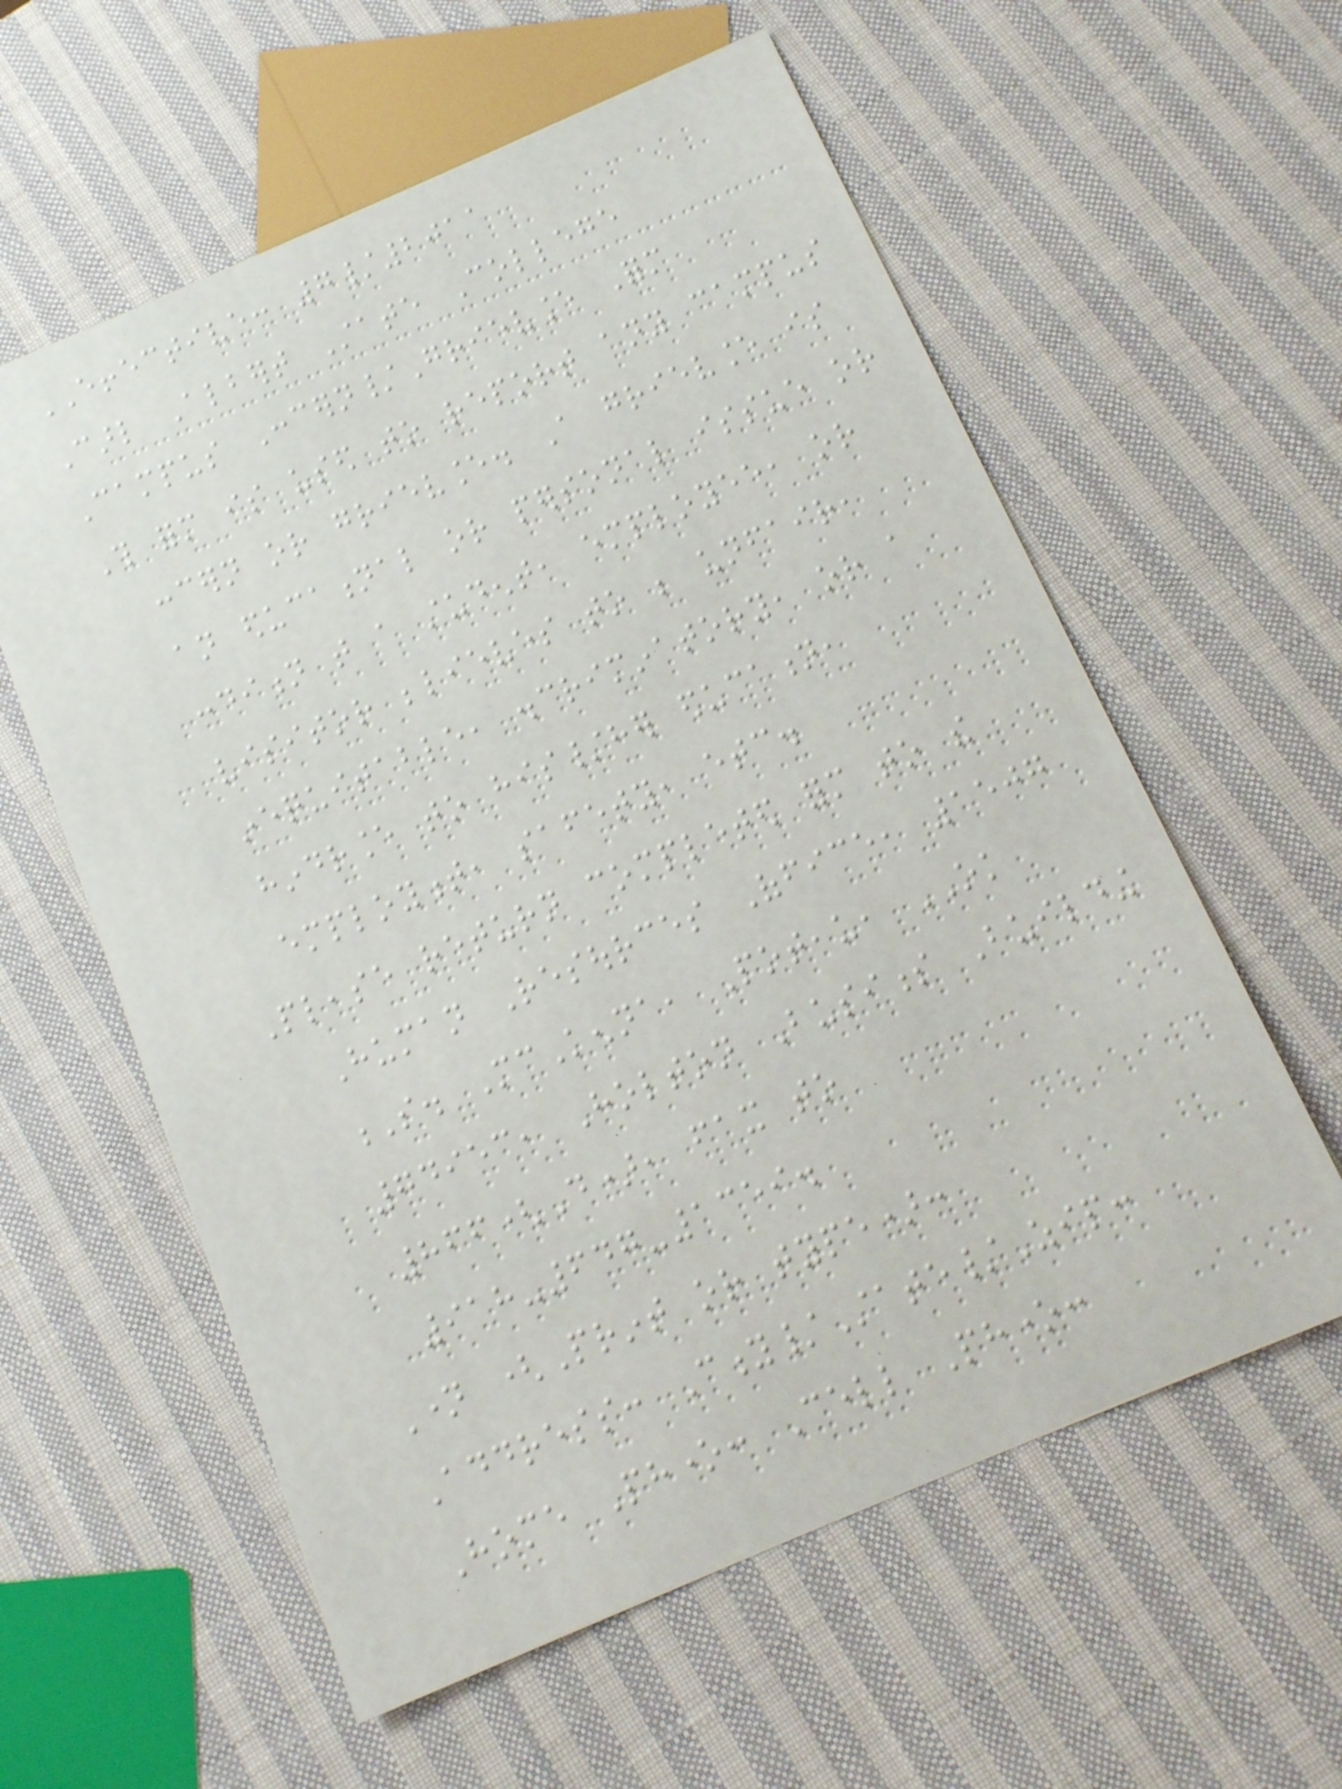EFFECTIVE: 7/2011
Carl Albert State College
Campus Concern/Grievance Form
This form is used to report any campus
concern or grievance. A grievance is
an educational or personal issue or
condition that a student, employee, or
visitor believes to be unfair,
inequitable, discriminatory, or a
hindrance to his/her education,
employment, safety, etc.
Please return completed form to the
Human Resources Office, 1507
S. McKenna, Poteau, OK
74953, Holton Business Building
866(D), fax to
918-647-1359.
Name (Print or type):
Address: City/State/Zip:
Home Phone: Cell Phone:
